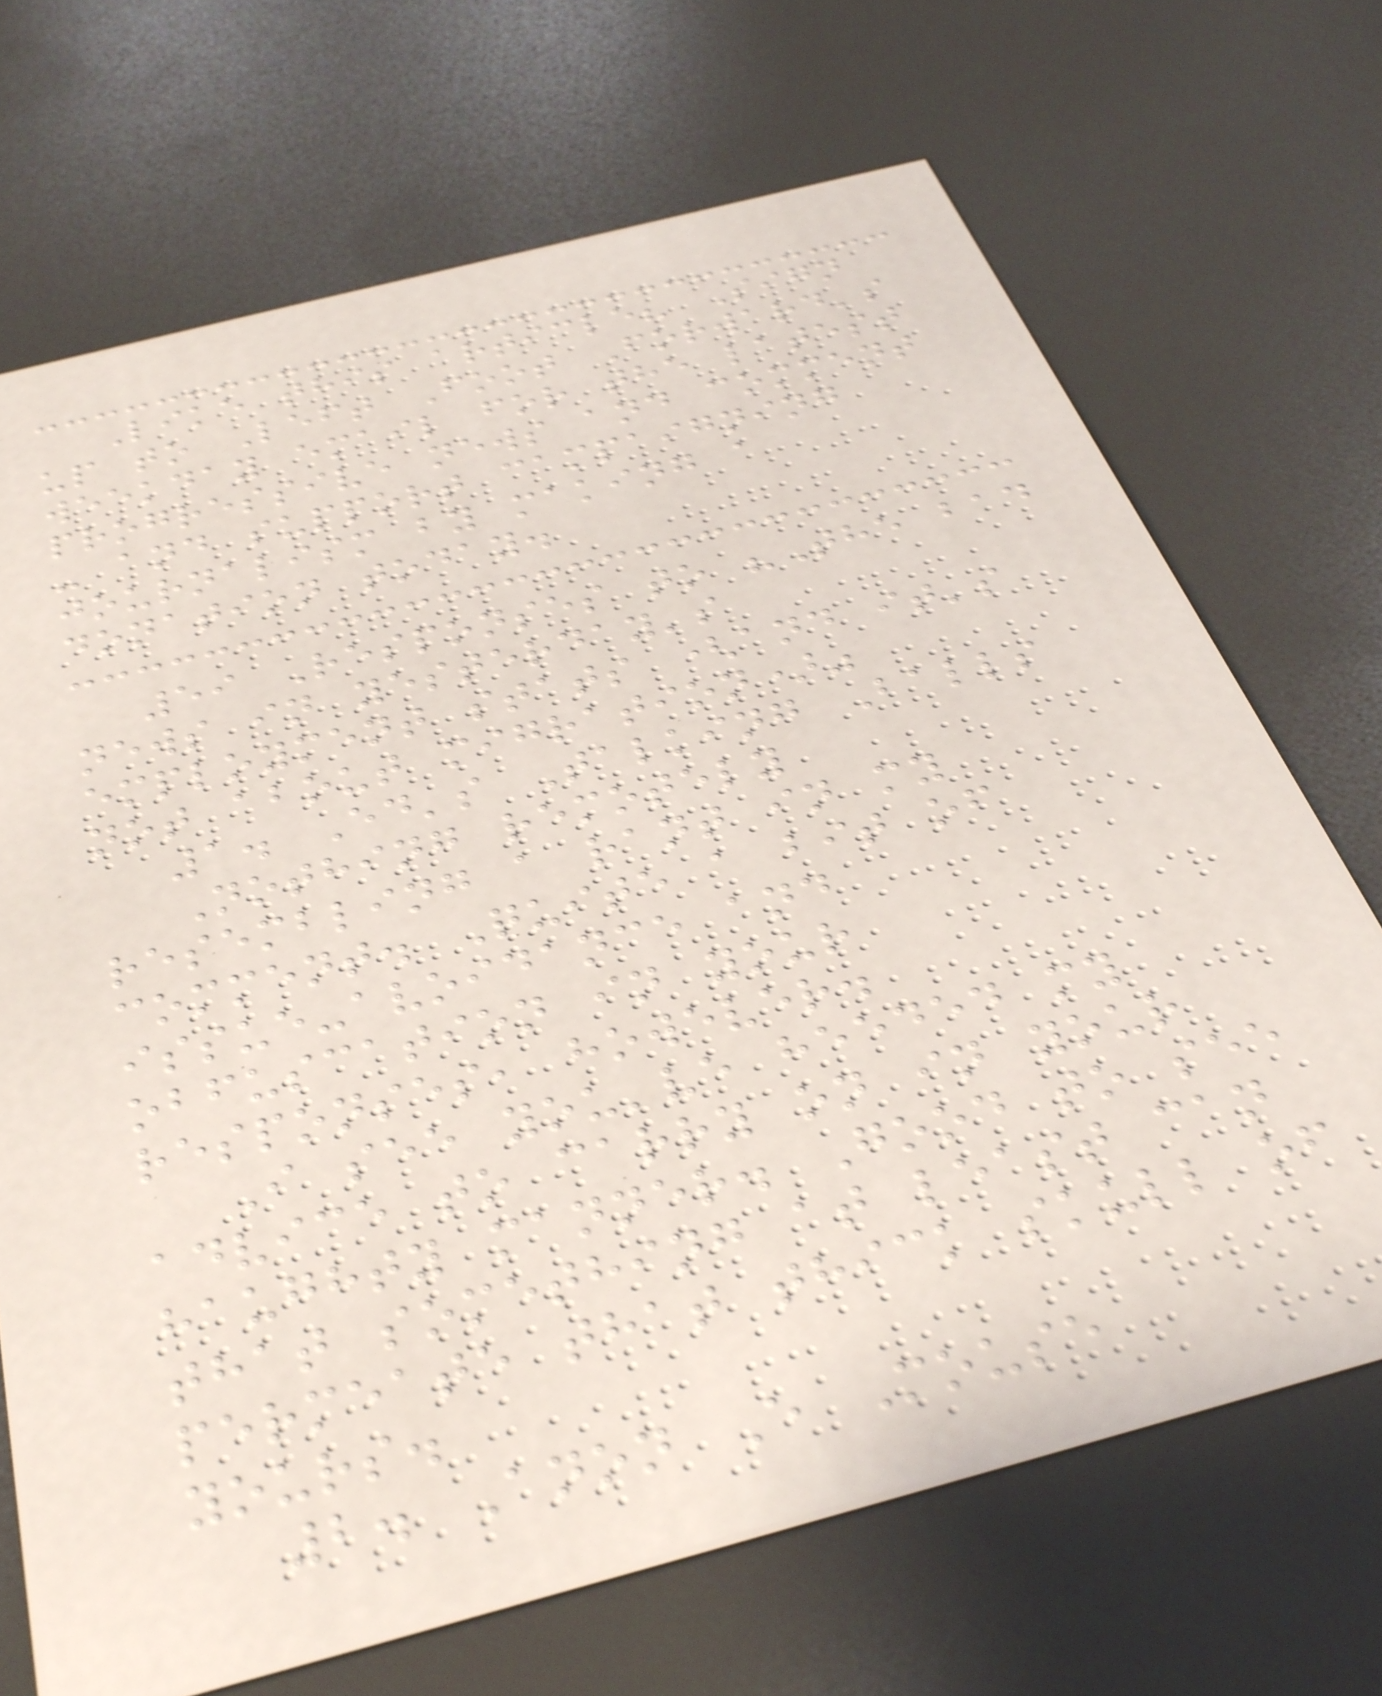Like this article? Sign
up to Left Foot Forward's
weekday email for the latest
progressive news and comment
- and support campaigning
journalism by making a
donation today.
59 Responses to "The bad
news in yesterday's
employment stats (and it's
not about migration)"
1. Ed's Talking Balls
Nothing remotely
resembling a rant in my
comment. Quite a bit of
issue-avoidance and
obfuscation in your
responses, however.
I see you've heeded my
advice to carry on in your
haughty manner. Good to see
that something at least can
permeate that thick skull of
yours.
2. Anon E Mouse
